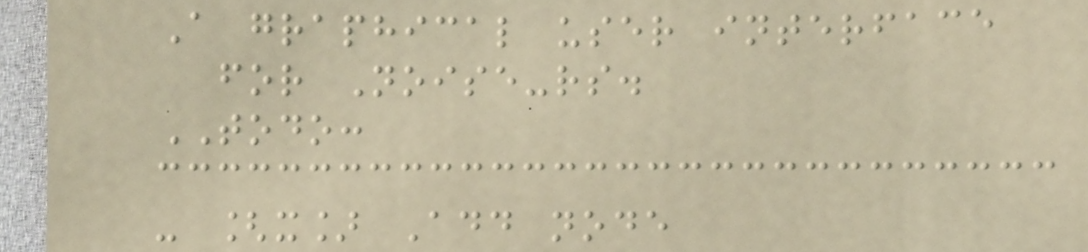A graphical user interface
for Noise-rs.
TODO:
- [x] Add node
